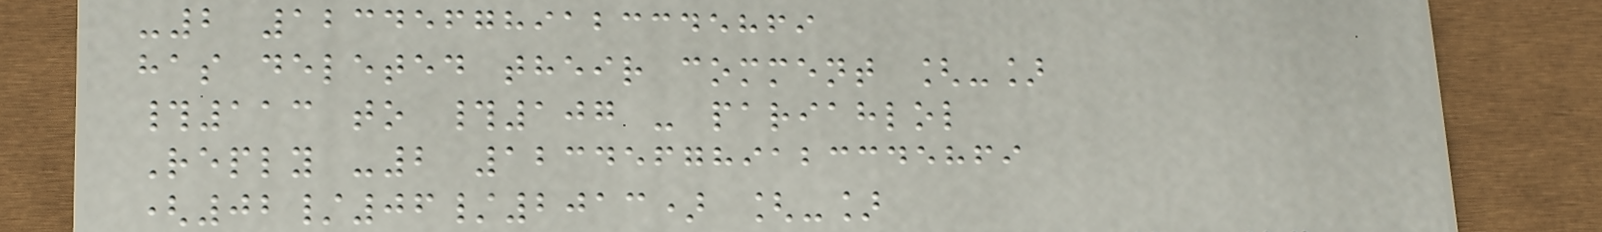-2 123456789123345869
has deleted their comment [-]
#113 to #107 - pariahlol
Reply -2 123456789123345869
(02/06/2013) [-]
